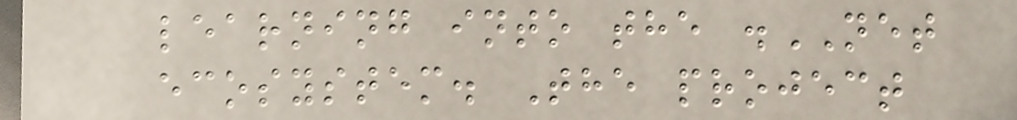learning into the .NET
ecosystem. The project
